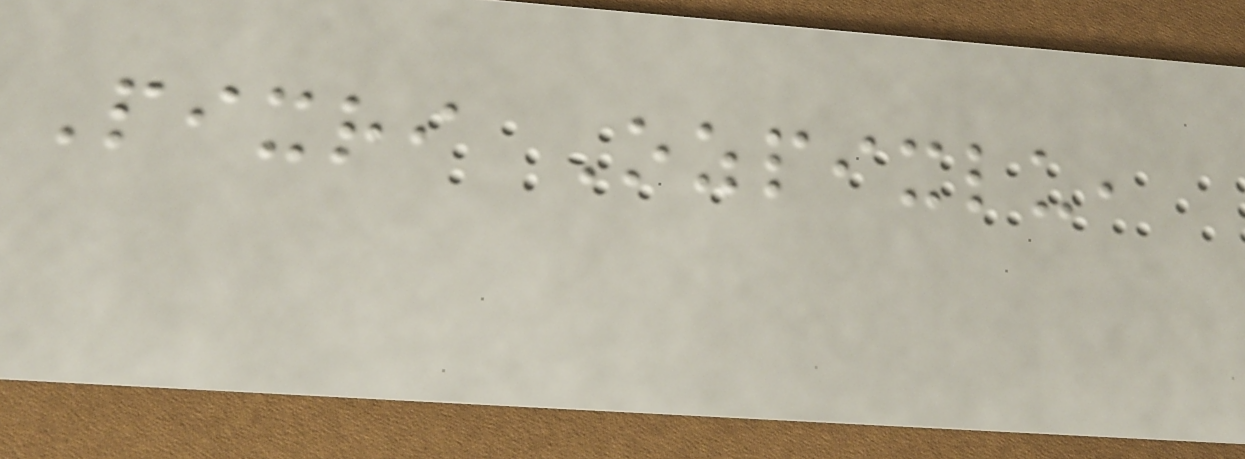Pixri Ozpixlu,
